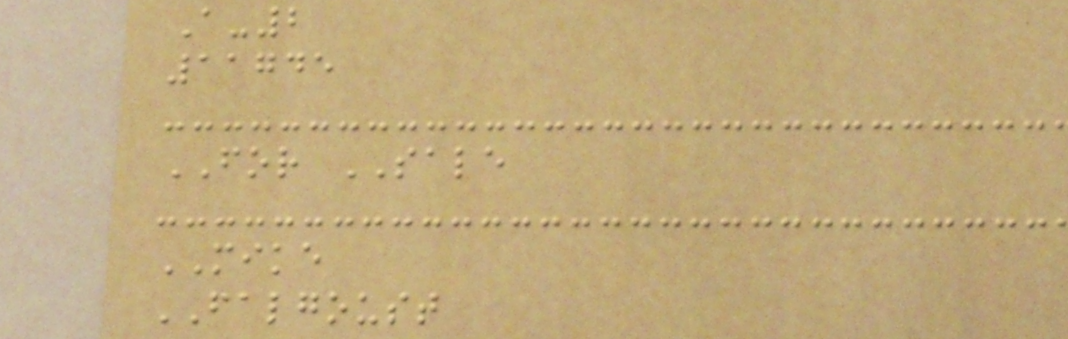A-2
11745
FOR SALE
MIKE
FALGOUST
